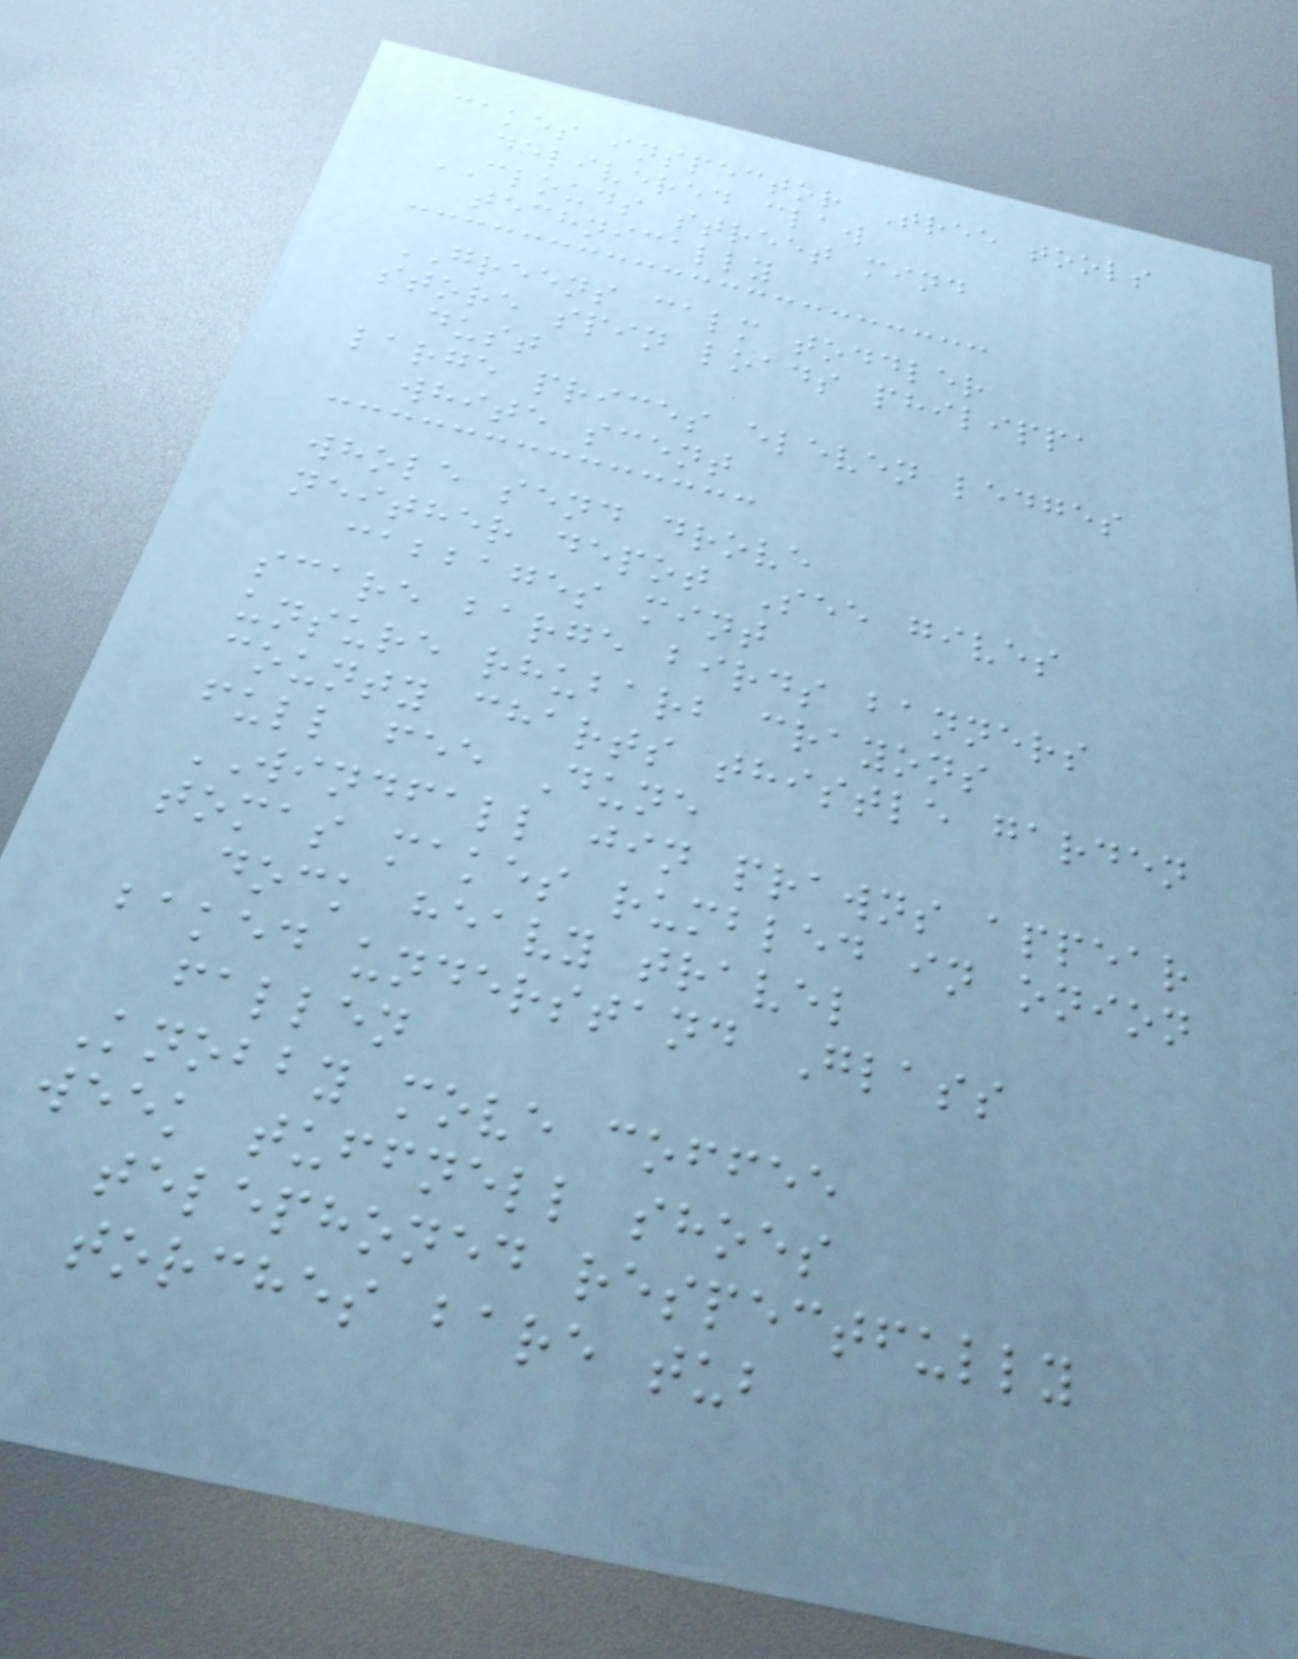cakes inspector Tree tools
delivered claw
CLOUDS street mind
technically
GREENS calm toddler
store spin loads philippa
dust
large prices eleven ledges
white scent
whole send drove
neither depot See gives
cabbages mint
scare barge birds banners
unsure rhubarb crayons
county charts thistle garden
full fee Dune
WINDFALL jin prawns appear
tomas makes rumbled in onion
dock heavy travel
baked understand Glass
fallen
Knobby move coffee
week tuffnell shoes
telephoned respectfully
torches bare tub
